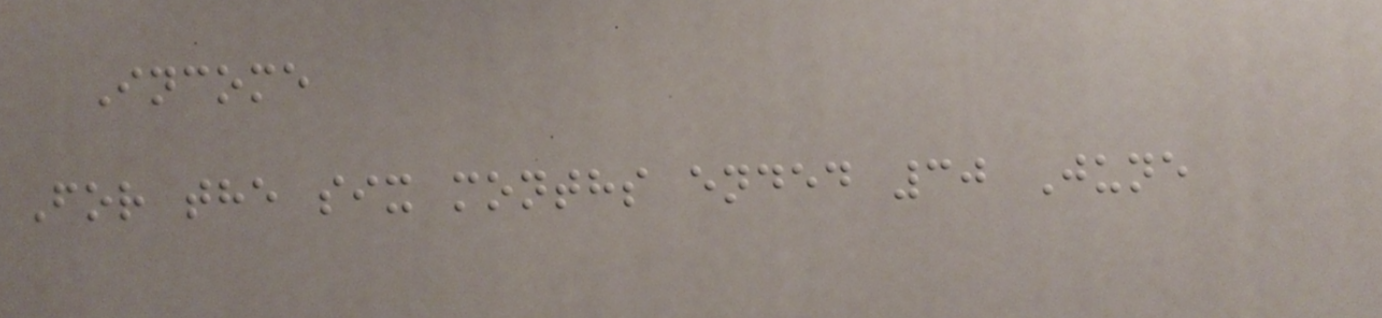Income
For the six months ended 30 June
